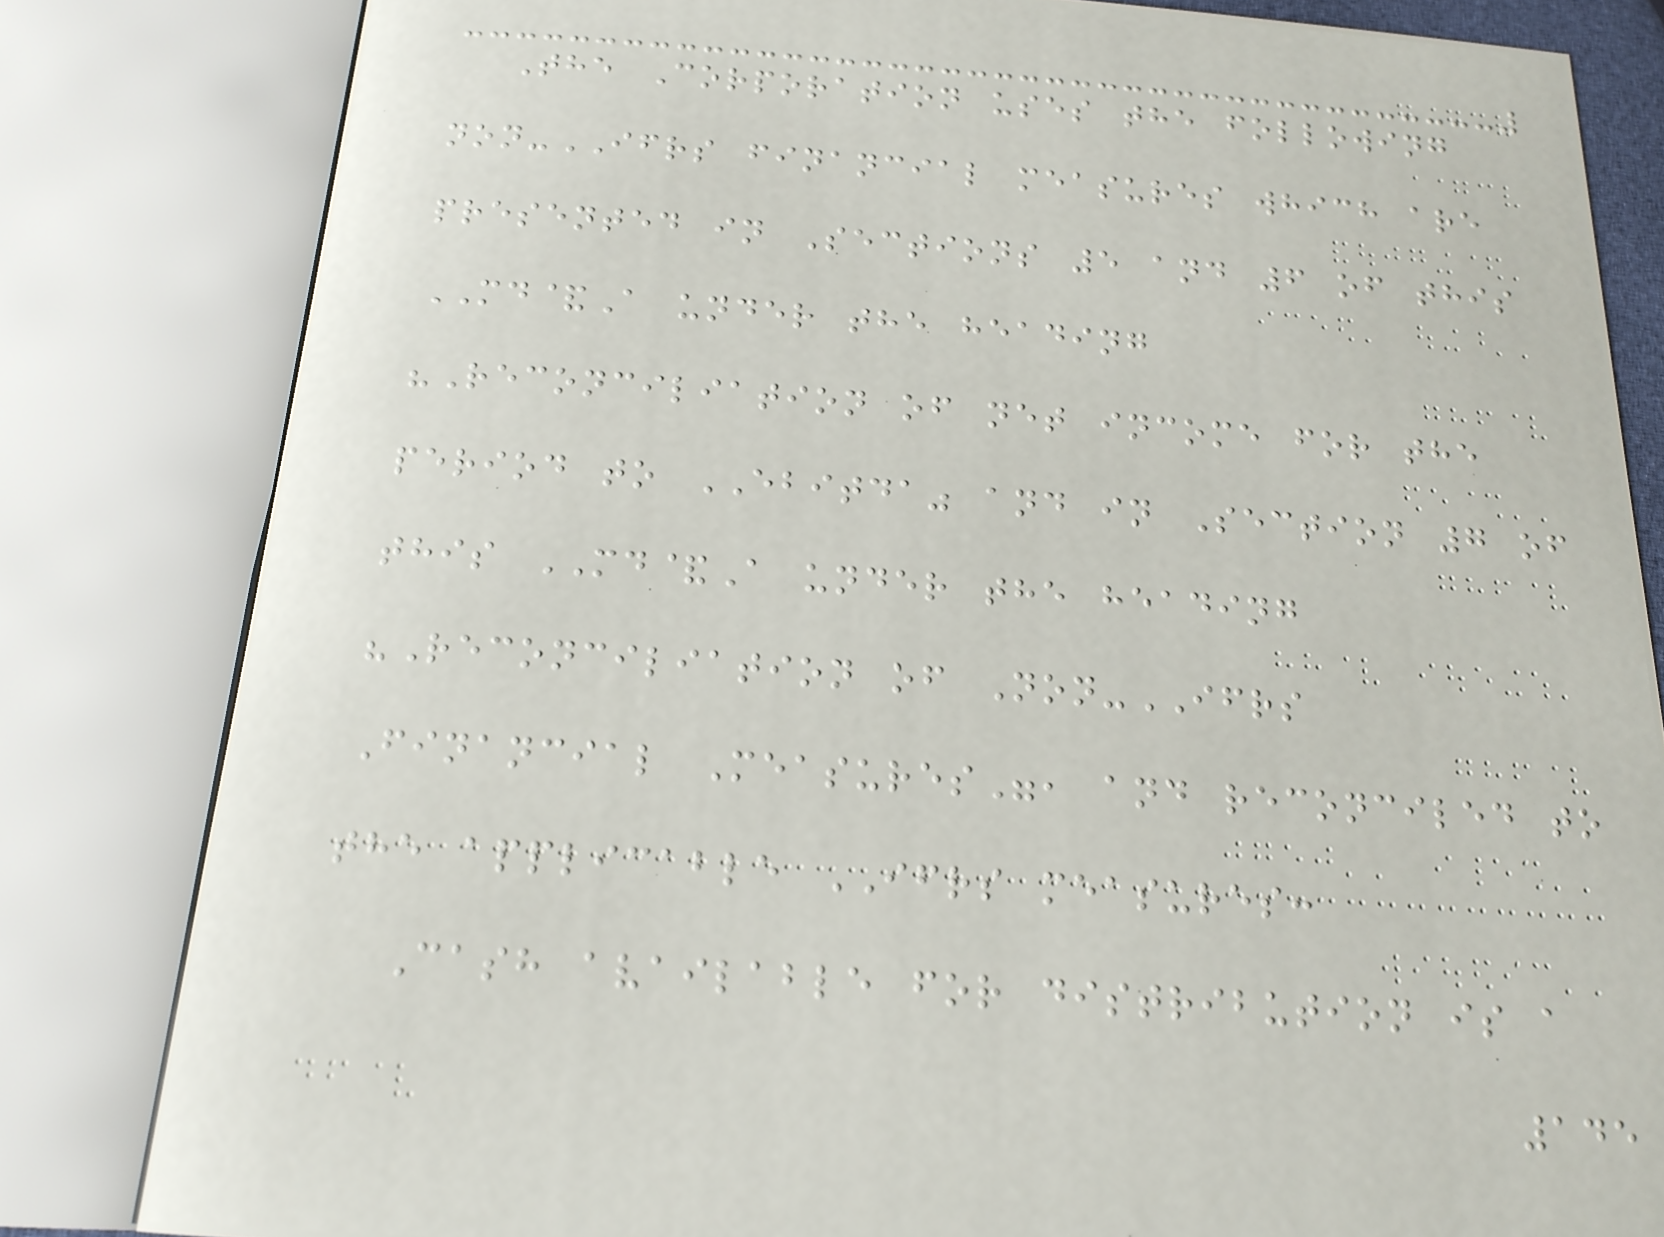The Corporation uses the following
non-IFRS financial measures which are
presented in Sections 5 and 6 of this
MD&A under the heading
"Reconciliation of net income for the
period to EBITDA" and in Section 7 of
this MD&A under the heading
"Reconciliation of Non-IFRS
Financial Measures", and reconciled to
the applicable IFRS measures:
Cash available for distribution is a
145
